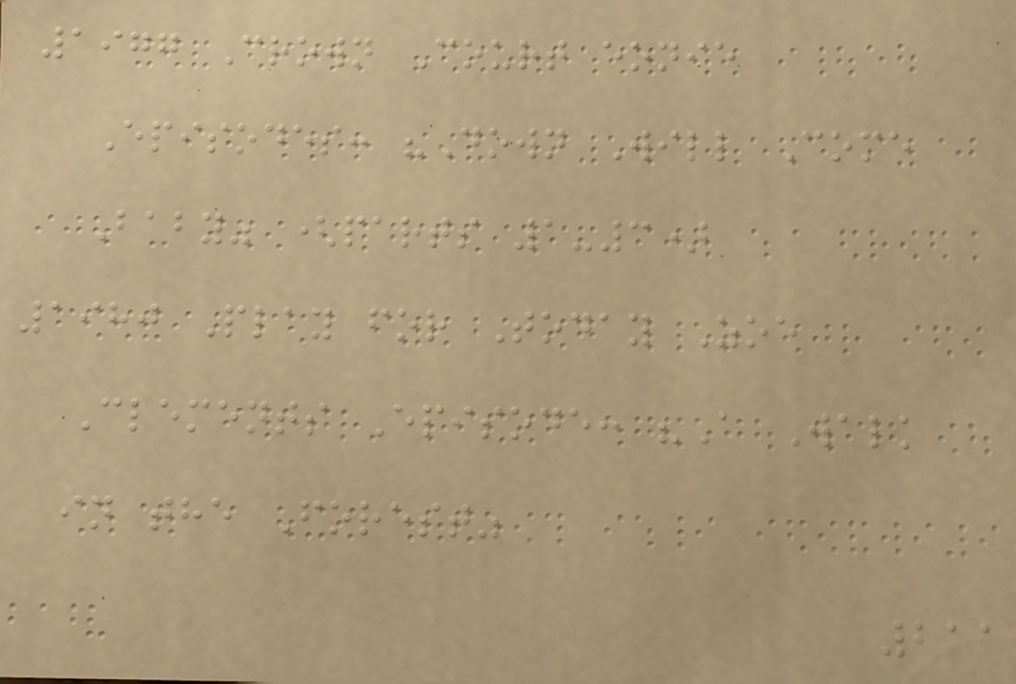1977 Crown Court eonie
Episodes: "Down Will Come
Baby" (parts 1-3)
1980 Play for Today Zoe
Clements Episode: "A Walk
in the Forest"
211
